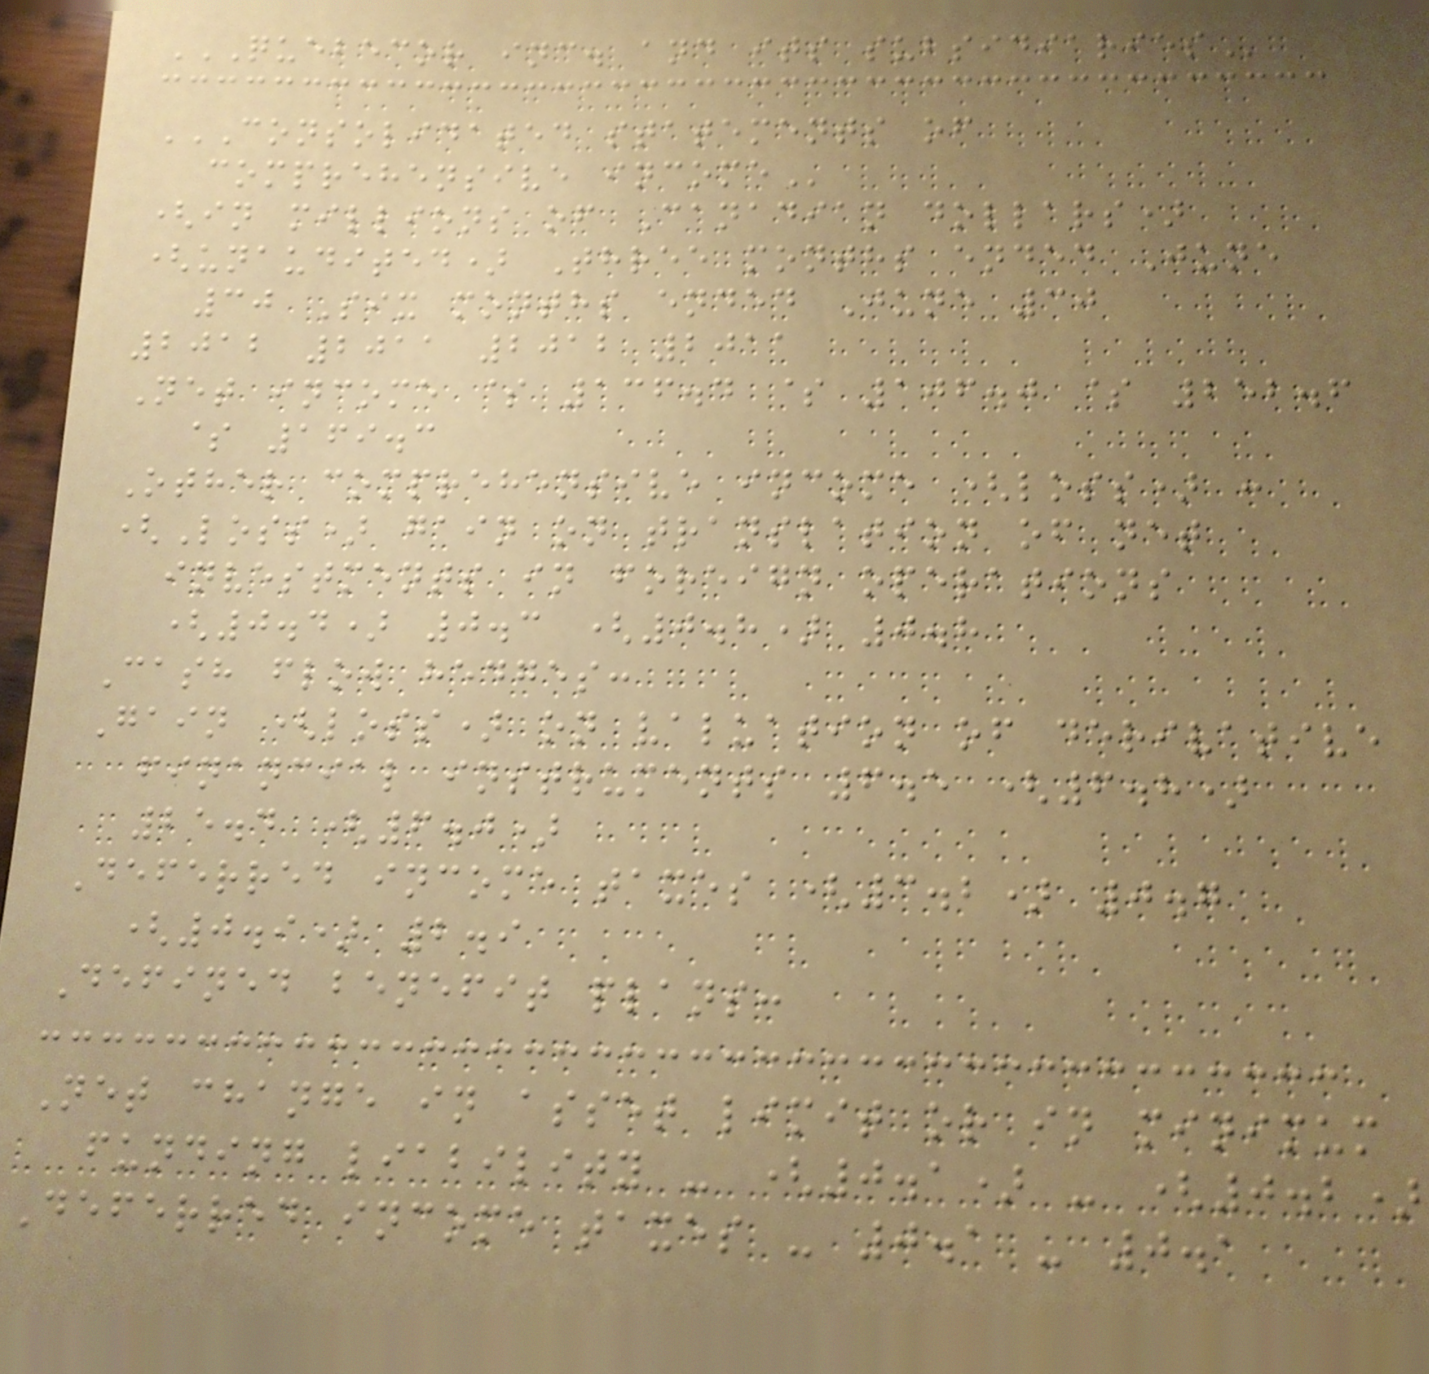QUEBECOR INC. AND ITS SUBSIDIARIES
CONSOLIDATED STATEMENTS OF
COMPREHENSIVE INCOME
(in millions of Canadian dollars)
(unaudited) Three months ended June
30 Six months ended June 30
2012 2011 2012 2011
Net income $ 136.4 $ 106.0 $ 252.6
$ 169.3
Other comprehensive income (loss) :
(Loss) gain on translation of net
investments in foreign operations
(0.4) 0.3 (0.8) 0.8
Cash flow hedges:
Gain (loss) on valuation of derivative
financial instruments 6.5 (6.8)
25.4 (6.0)
Deferred income taxes (3.2) 0.7
(0.9) 2.9
Defined benefit plans:
Net change in asset limit or in minimum
funding liability - (0.1) - (0.2)
Deferred income taxes - 0.1 - 0.1
